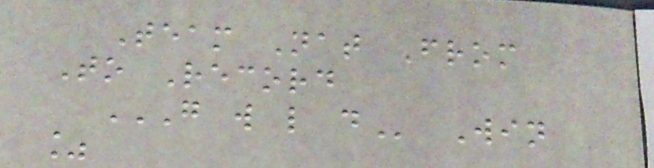Team Nat From
To Record
G W L D Win
%
